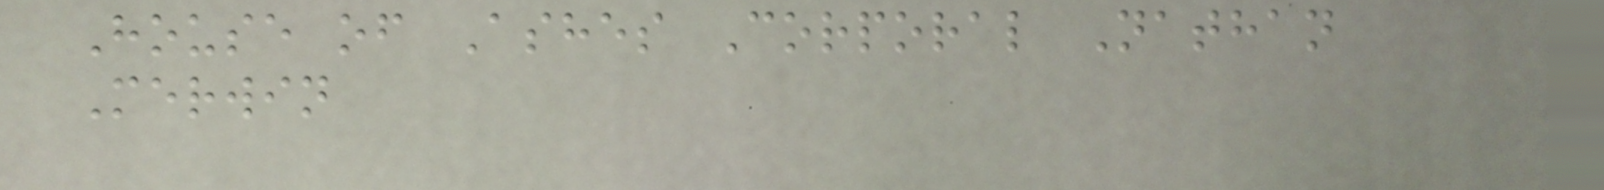House of Ashes Corporal Nathan
Merwin
